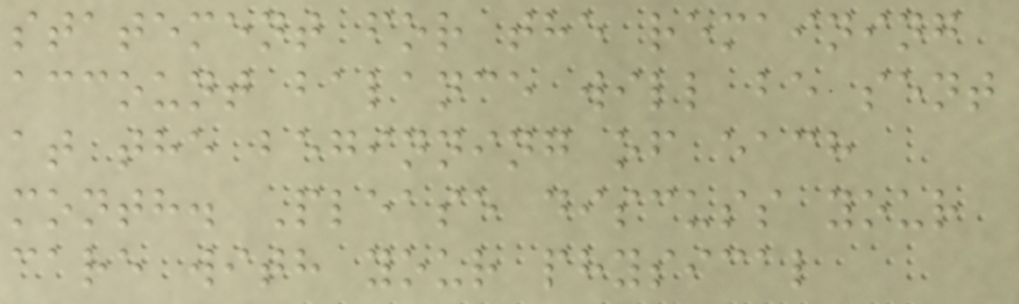statement for the remaining
account balance will be sent
at the beginning of each
month. Please discuss your
care with your physical
